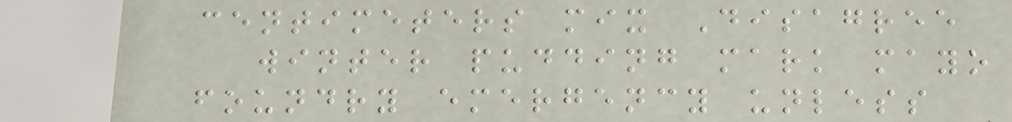centimeters mix Disagree
winter pudding mark mayo
foundry emergency unless
